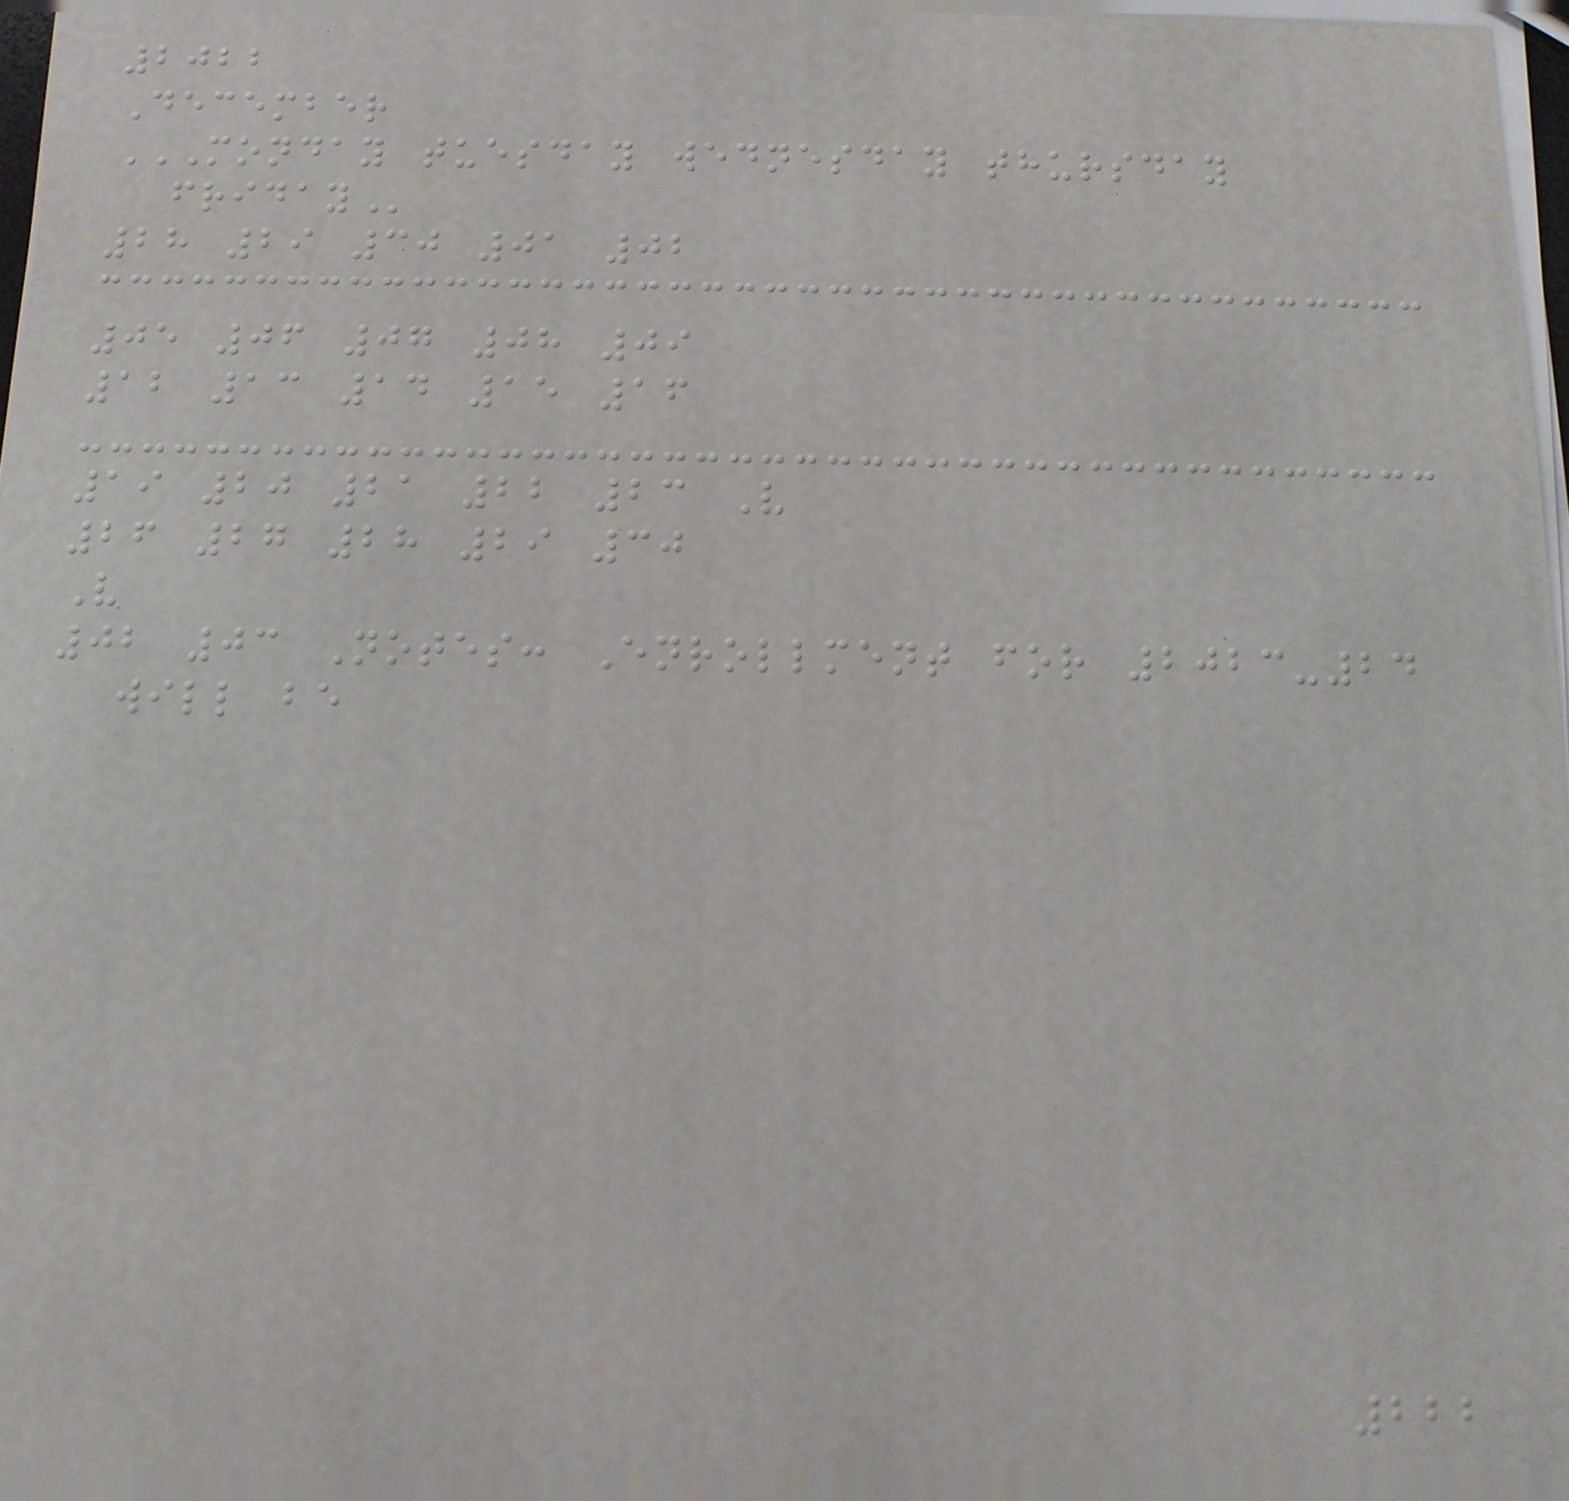2022
December
MONDAY TUESDAY WEDNESDAY THURSDAY
FRIDAY
28 29 30 01 02
05 06 07 08 09
12 13 14 15 16
19 20 21 22 23 V
26 27 28 29 30
V
02 03 Notes: Enrollment for 2023-24
will be
222
